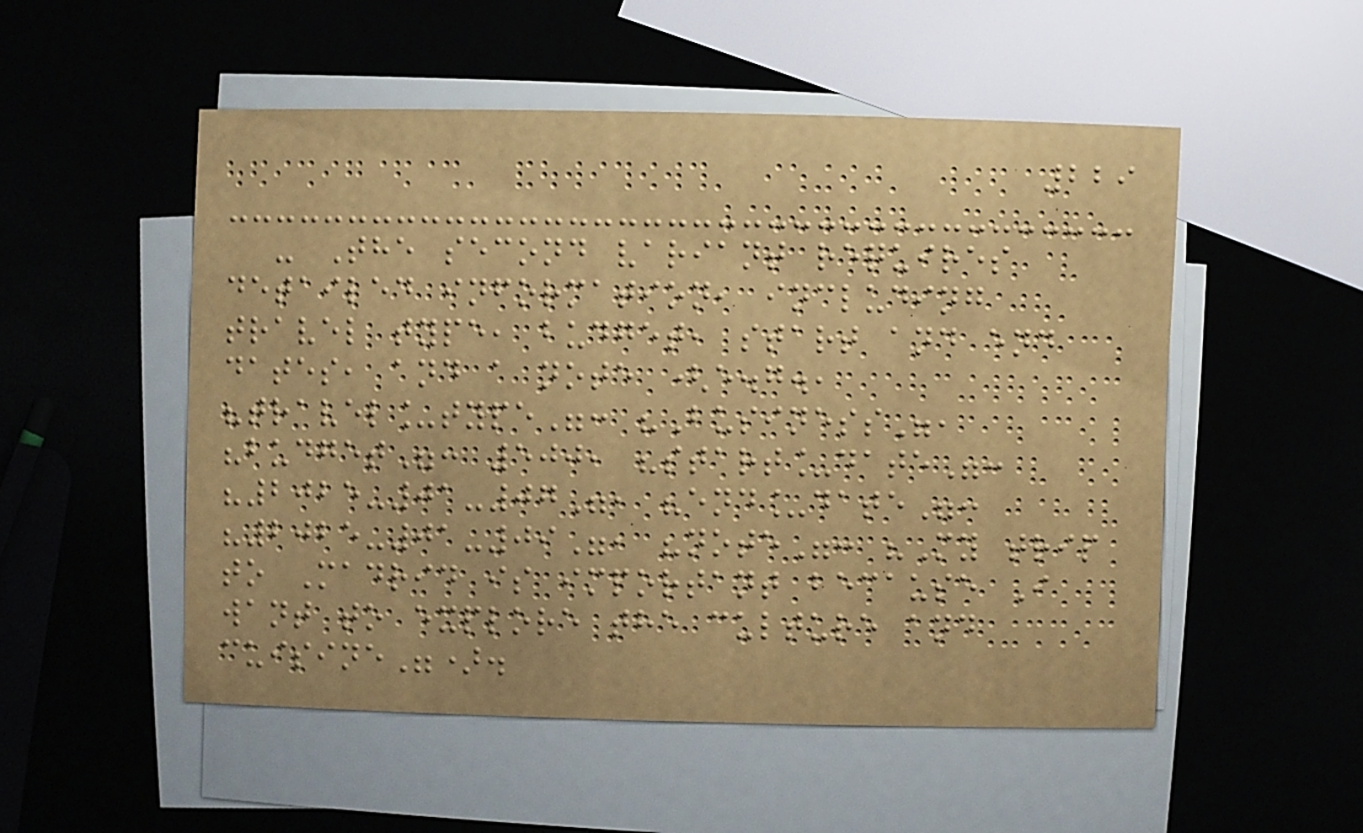229
- The second variant requires
detailed information, including
travel type, budget, start and end
dates, and a note (e.g.,
"travel_type": "Business",
"budget": 500, "start_date":
"2025-01-07", "end_date":
"2025-01-09", "note": "My trip
to Madrid is important because I
want to explore the culture and
cuisine").
